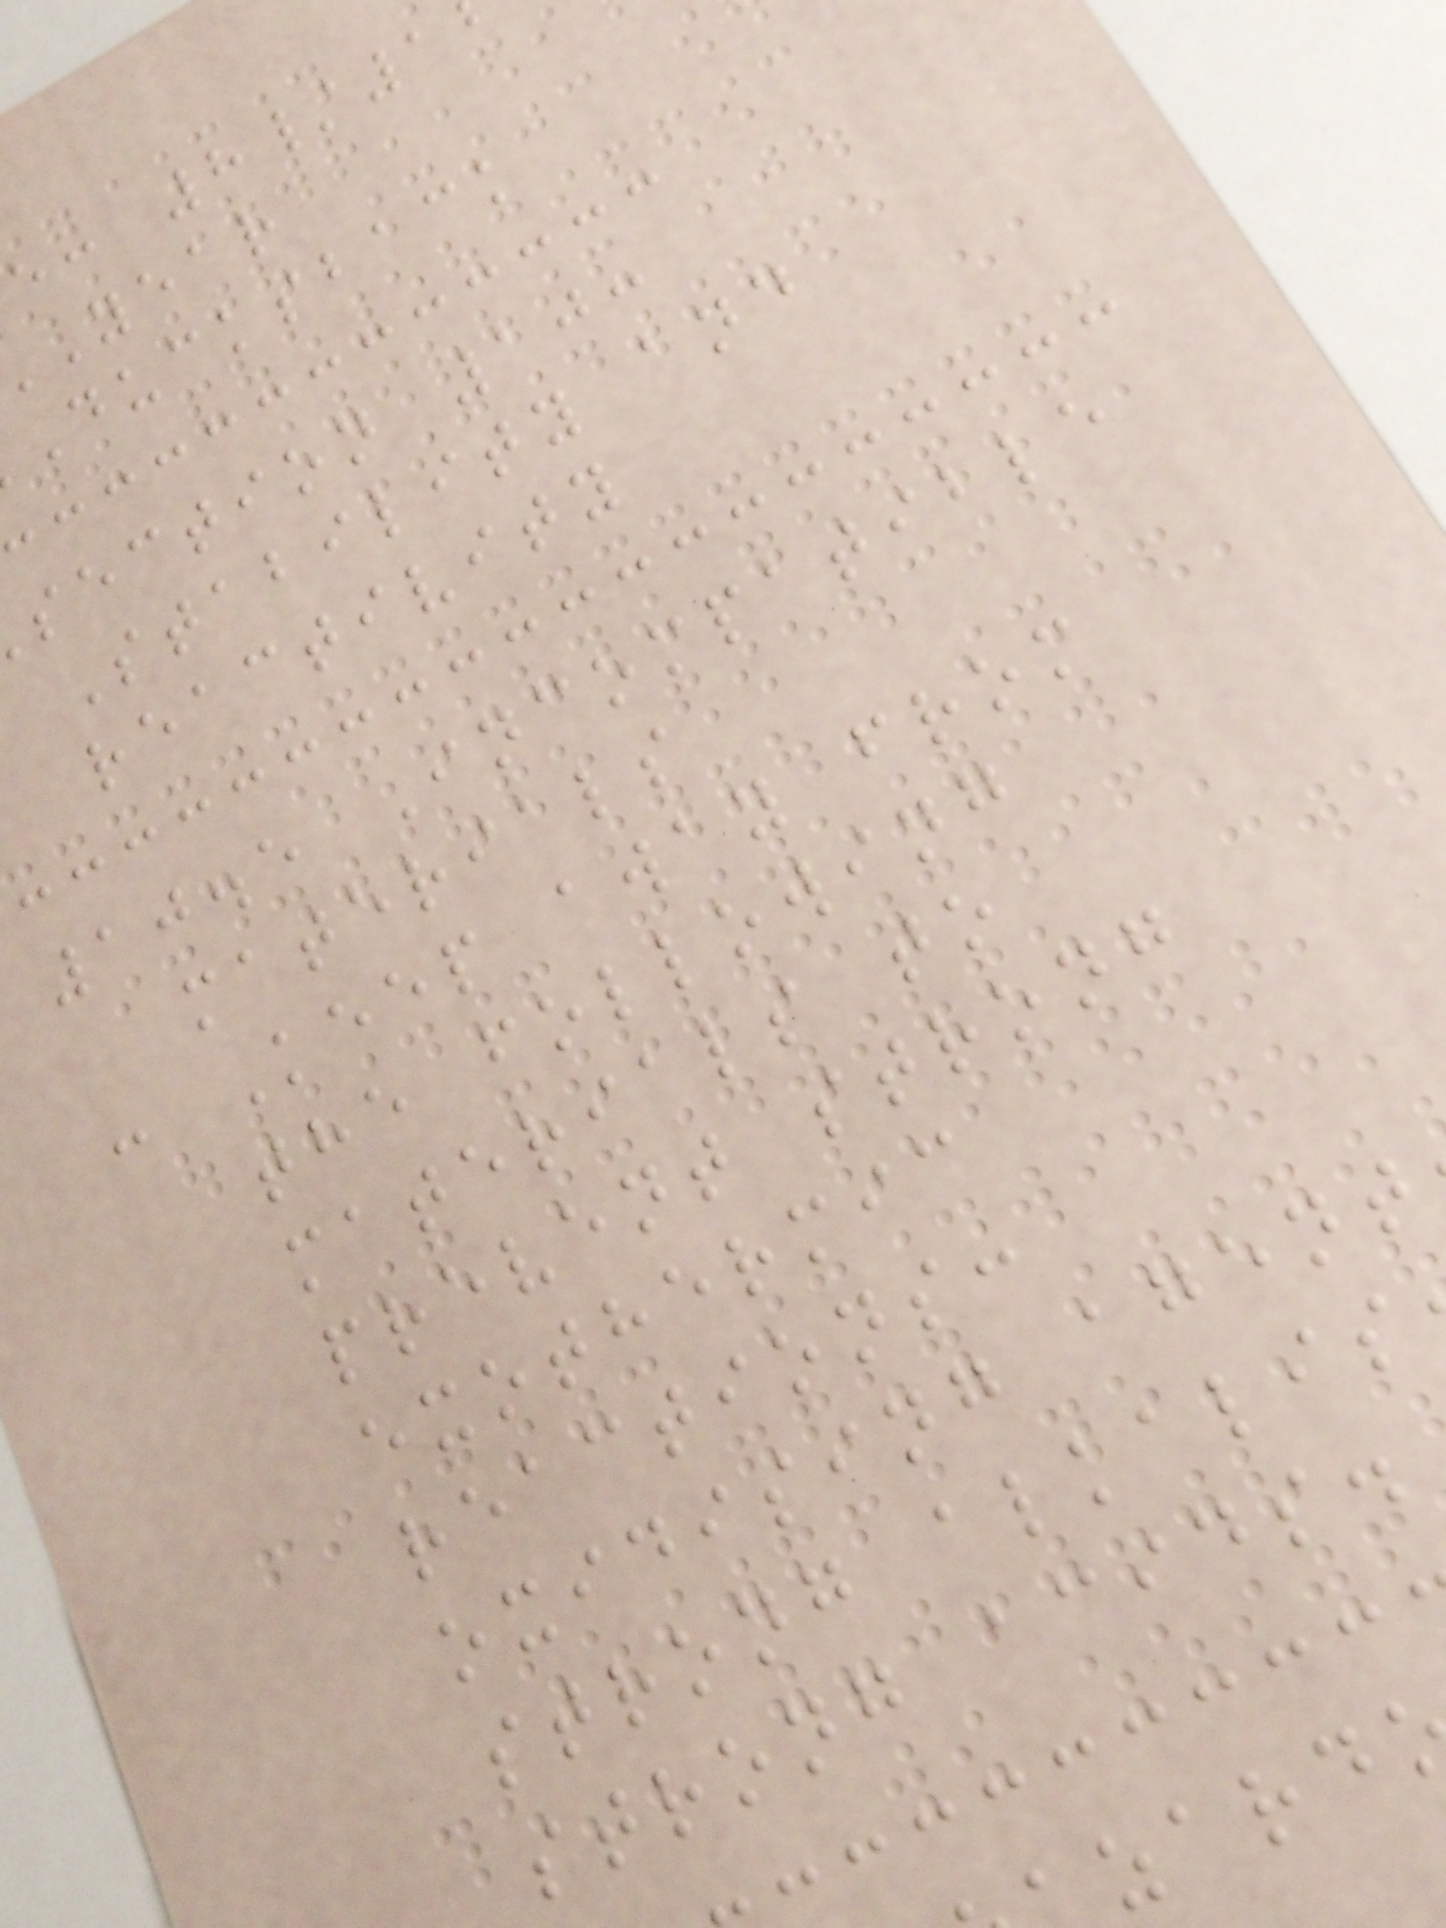e: 8/1
year
ducksback
section 10:
Stability and
reactivity
10.5 Incompatible
materials
: Keep away from
the following
materials to
prevent strong
exothermic
reactions:
oxidising agent
strong alkalis
strong acids.
